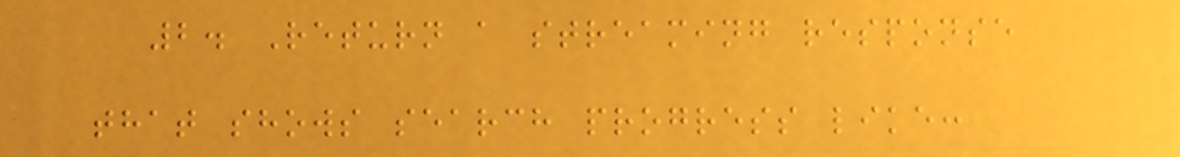2. Return a streaming response
that shows search progress like:
